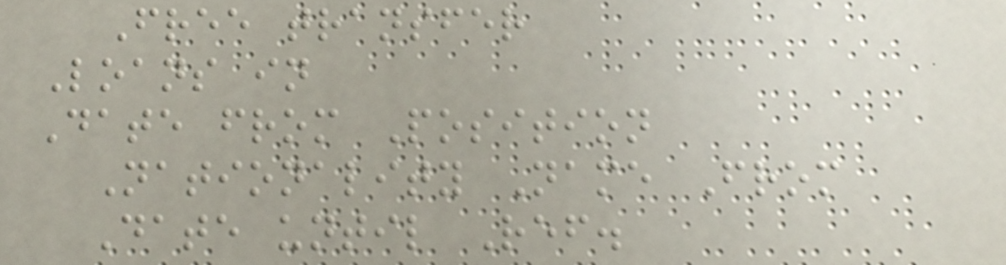Free transfer
Loans in
Date from Position
Nationality Name From
Date until Ref.
